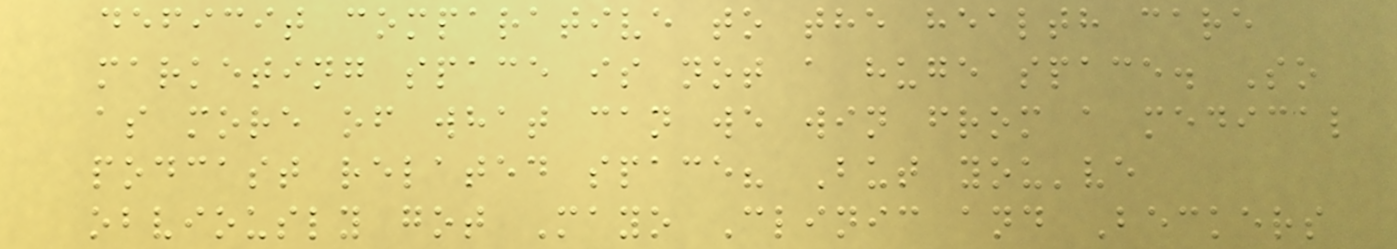deficit comparative to the health care
marketing space is not a huge space. So
as more of what can we win from a medical
podcast related space? But you've
obviously got Mayo Clinic and Beckers
